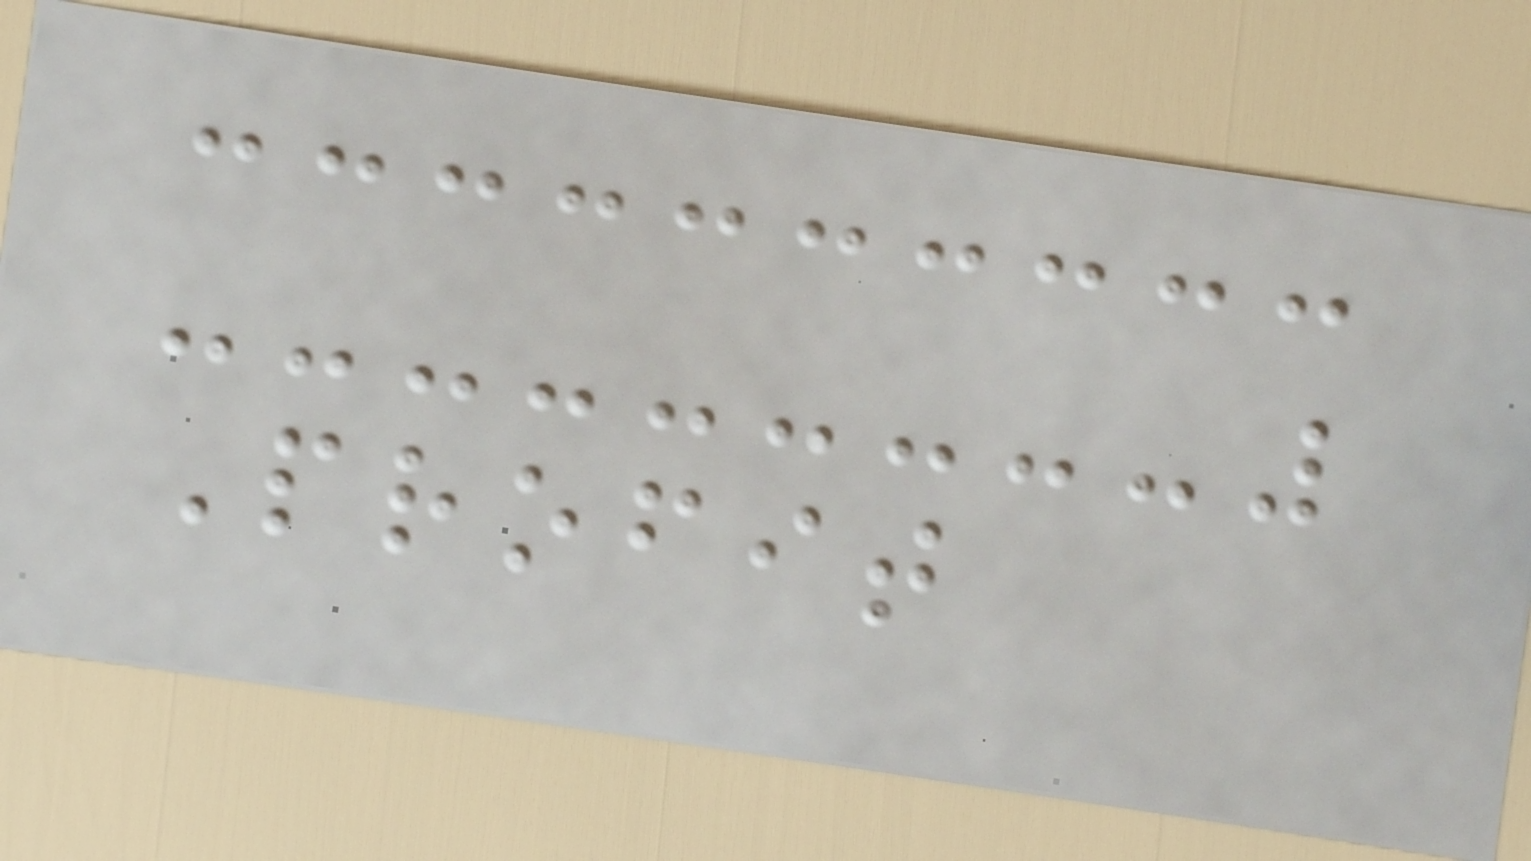Profit
